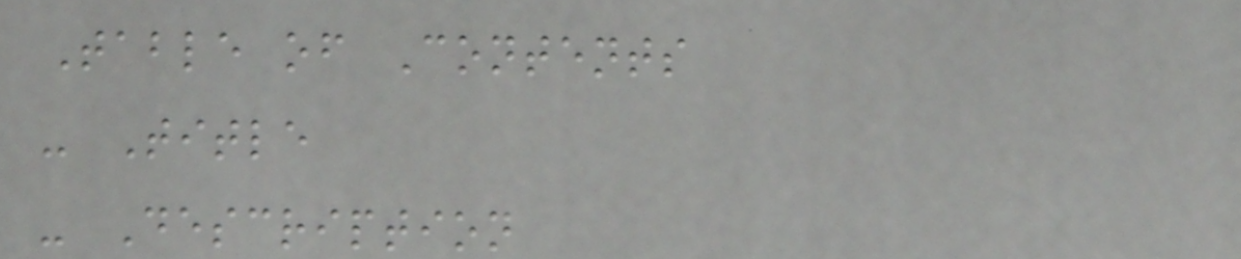Table of Contents
- Title
- Description
